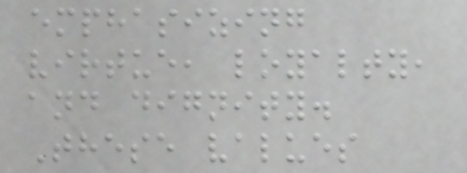emphasizing
virtue, loyalty,
and dignity.
These values
